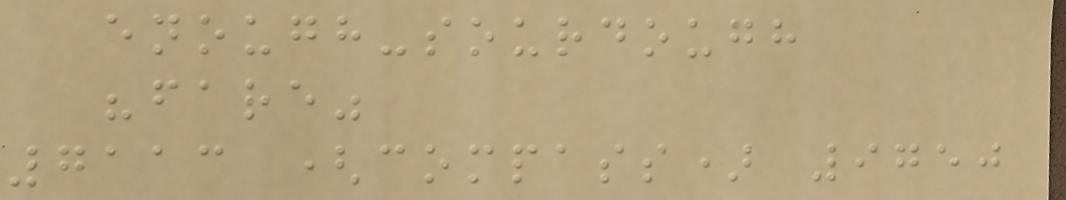enough-sourdough
"fare"
7113 (compass) 9750
